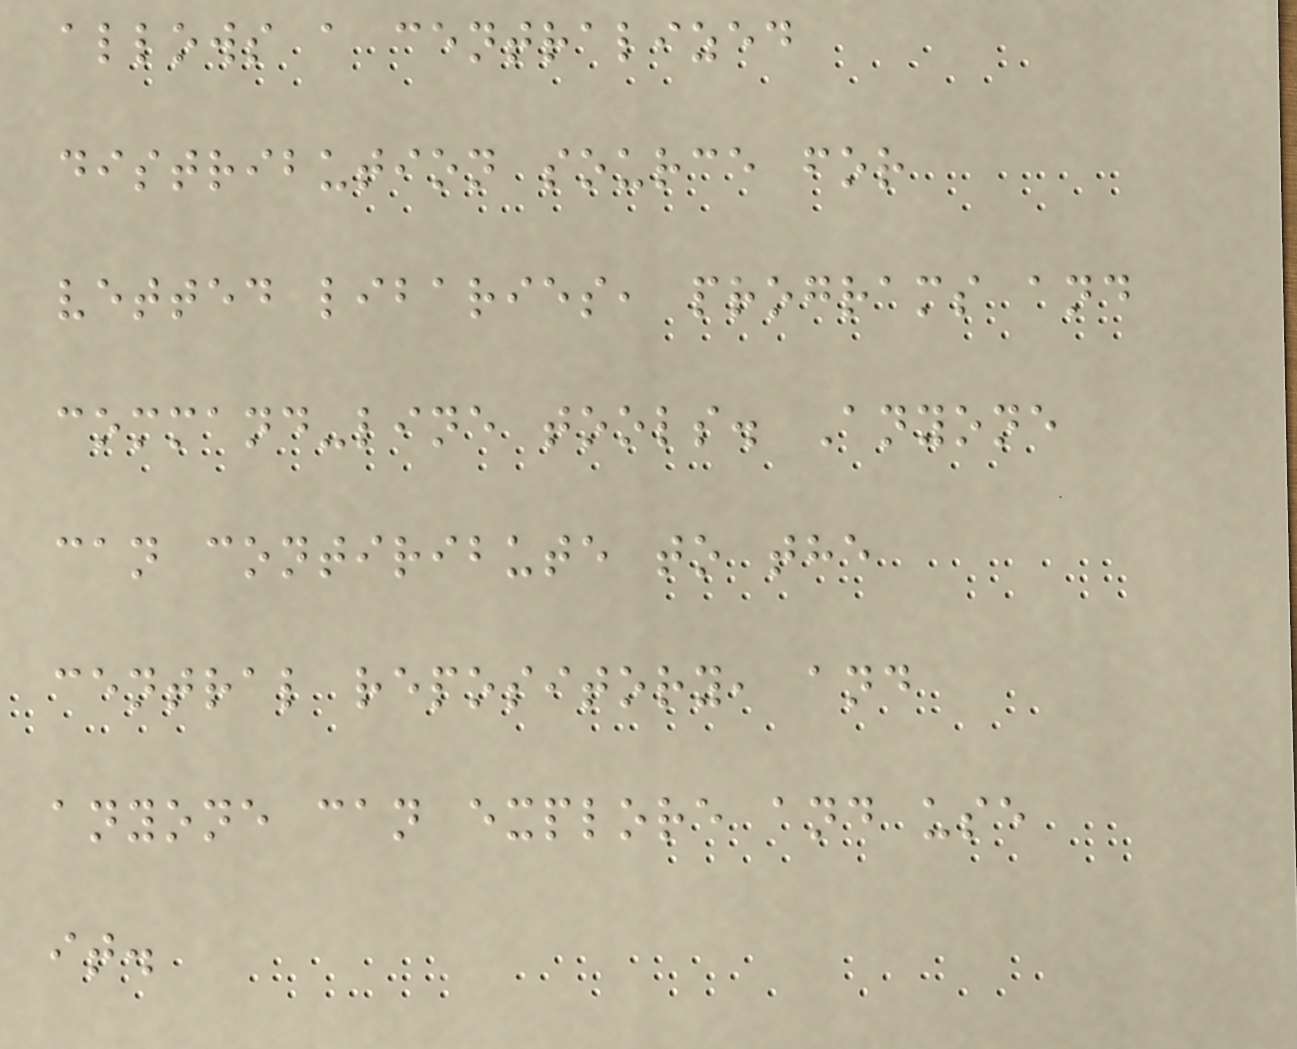allows a centralized
distribution source for
vetted libaries, programs and
command-line tools. Anyone
can contiribute to the
central repository, and
anyone can explore and use
it.
